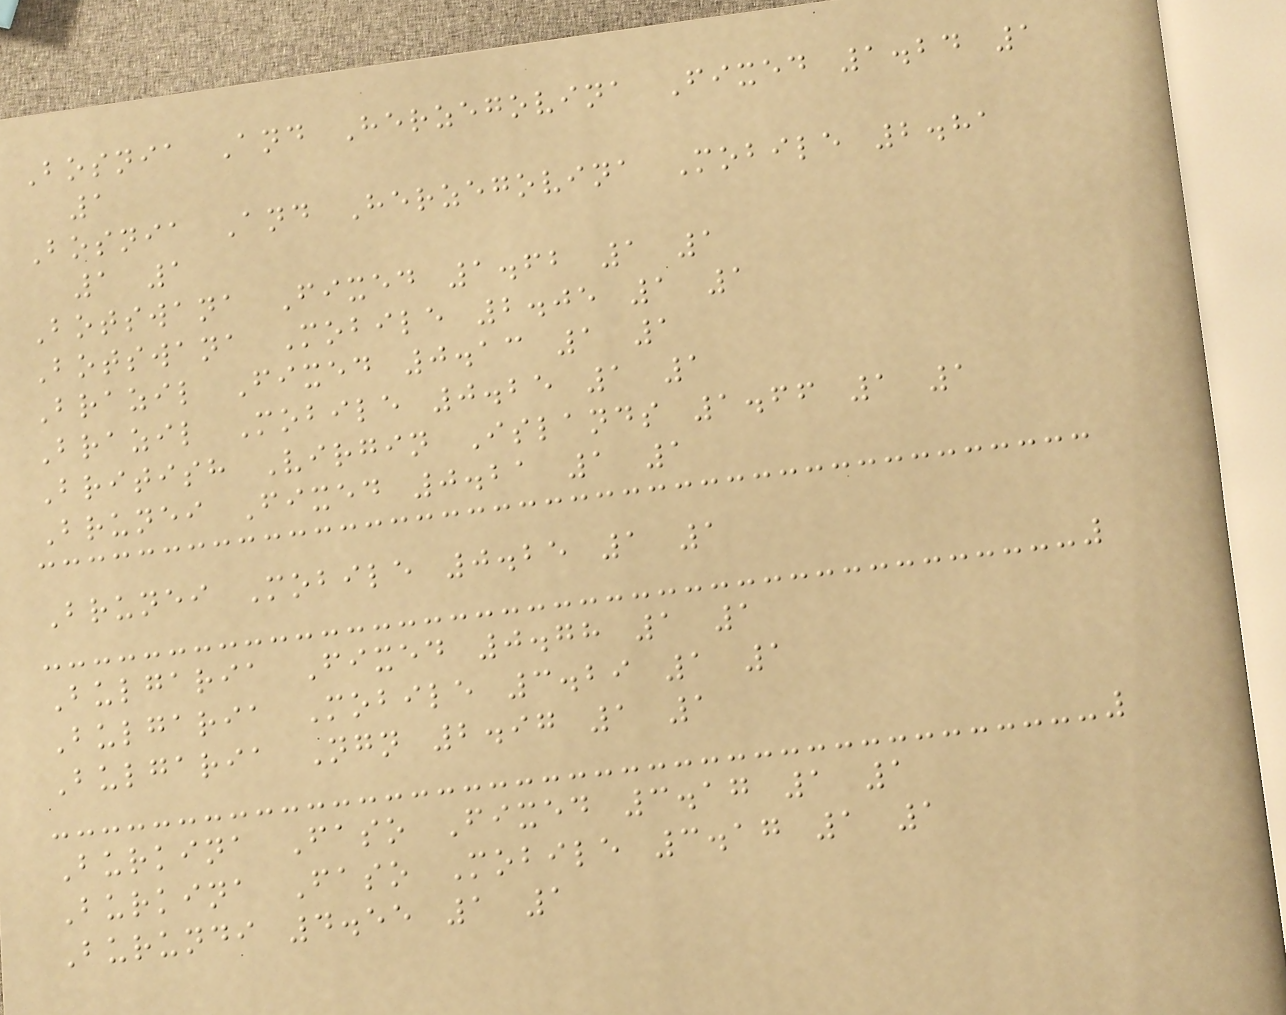Bosnia And Herzegovina Fixed 1.24 1
1
Bosnia And Herzegovina Mobile 2.81
1 1
Botswana Fixed 1.62 1 1
Botswana Mobile 2.05 1 1
Brazil Fixed 0.13 1 1
Brazil Mobile 0.25 1 1
British Virgin Islands 1.66 1 1
Brunei Fixed 0.21 1 1
Brunei Mobile 0.25 1 1
Bulgaria Fixed 0.78 1 1
Bulgaria Mobile 3.29 1 1
Bulgaria Ngn 2.97 1 1
Burkina Faso Fixed 3.17 1 1
Burkina Faso Mobile 3.17 1 1
Burundi 4.55 1 1
